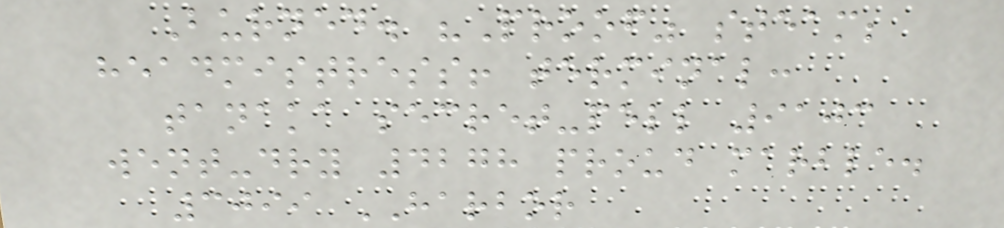Burned. "Proof" steam;
headmistress! terminal:
tanaka secret-pell 9103
went-dry 4278 proud marble.
3099 HARBOR
